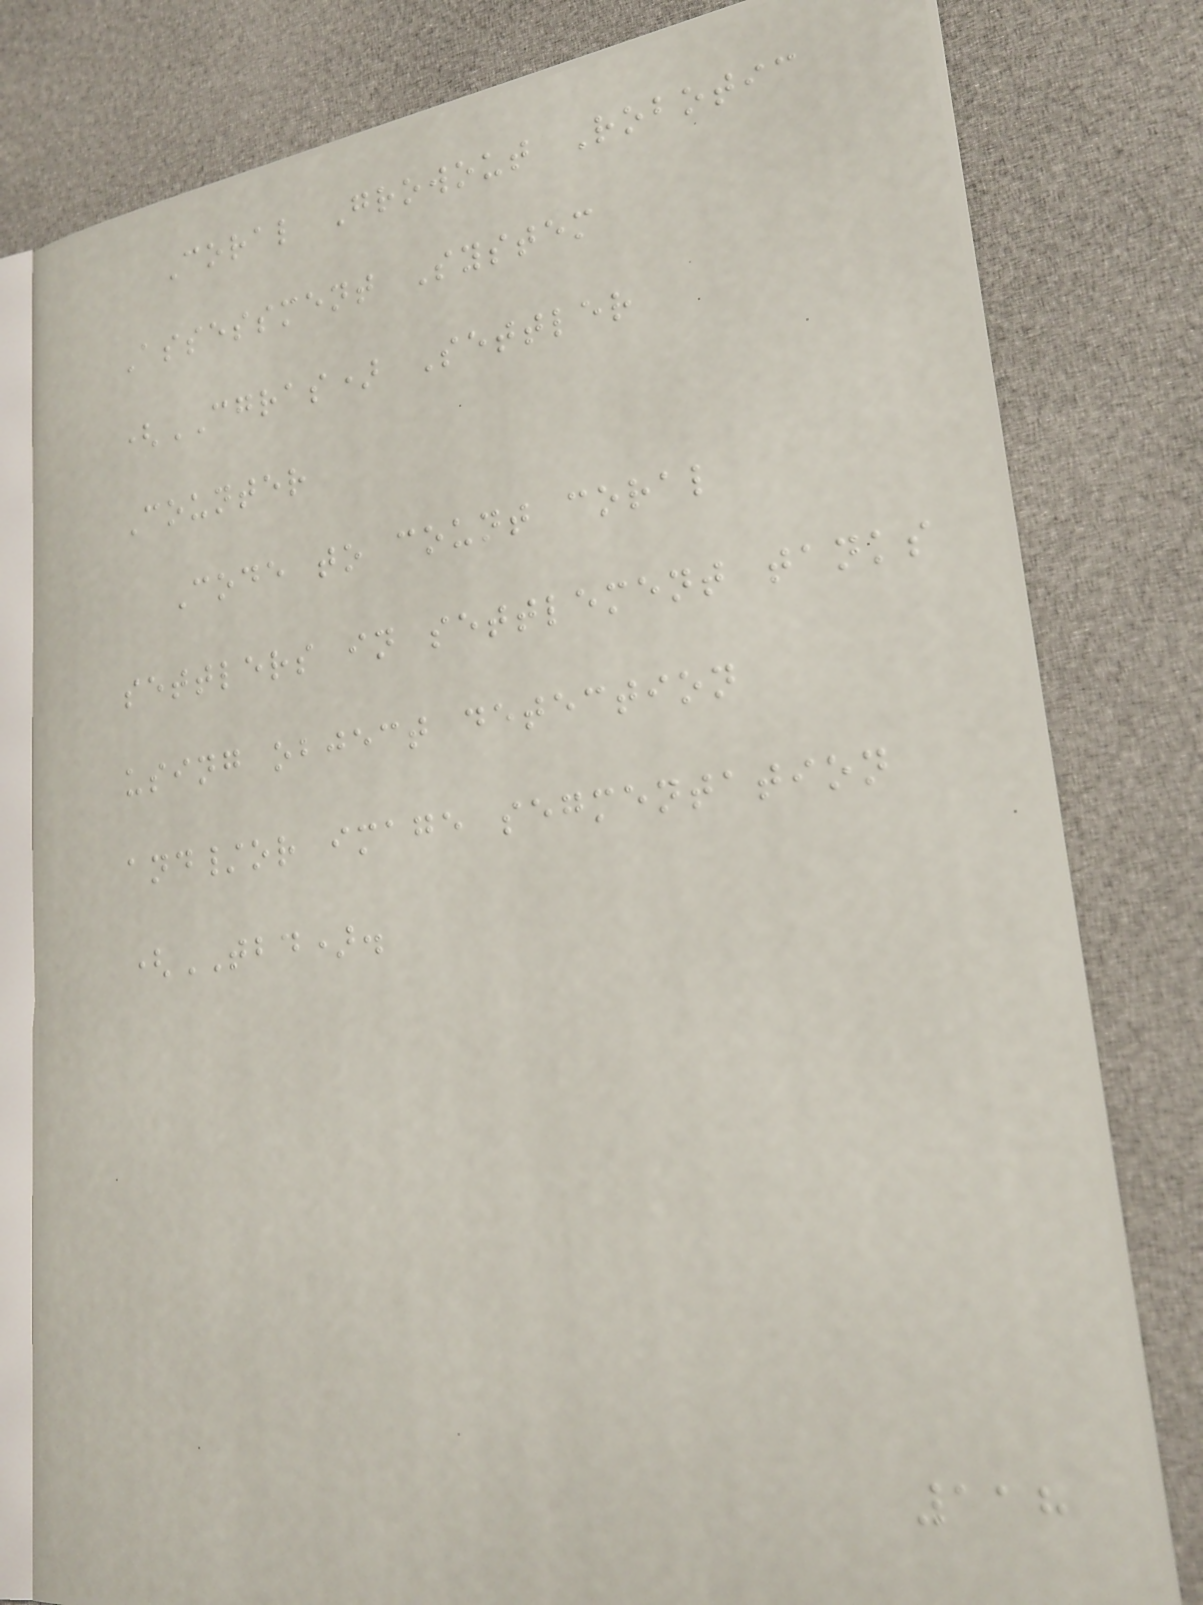Coral Growout Robotic
Assessment System
(CGRAS) Settler
Counter
Code to count coral
settlers in settlement tanks
using object detection
and/or image segmentation
(TBD).
118
